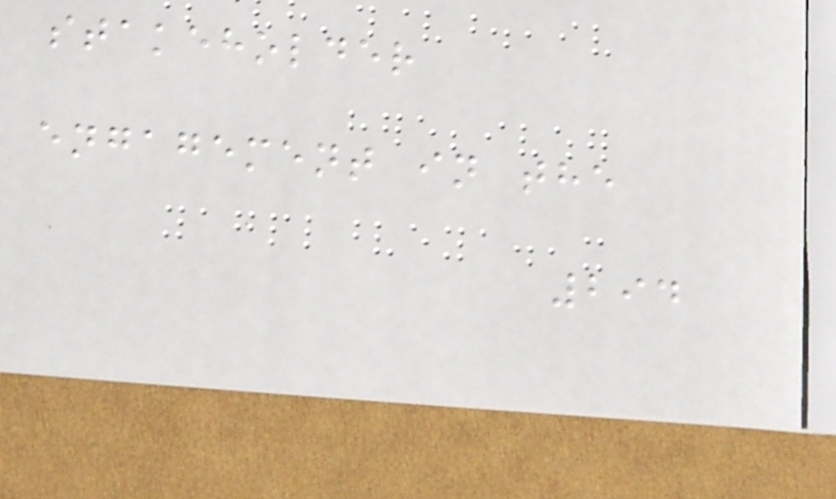stakeholder
engagement in the
294
